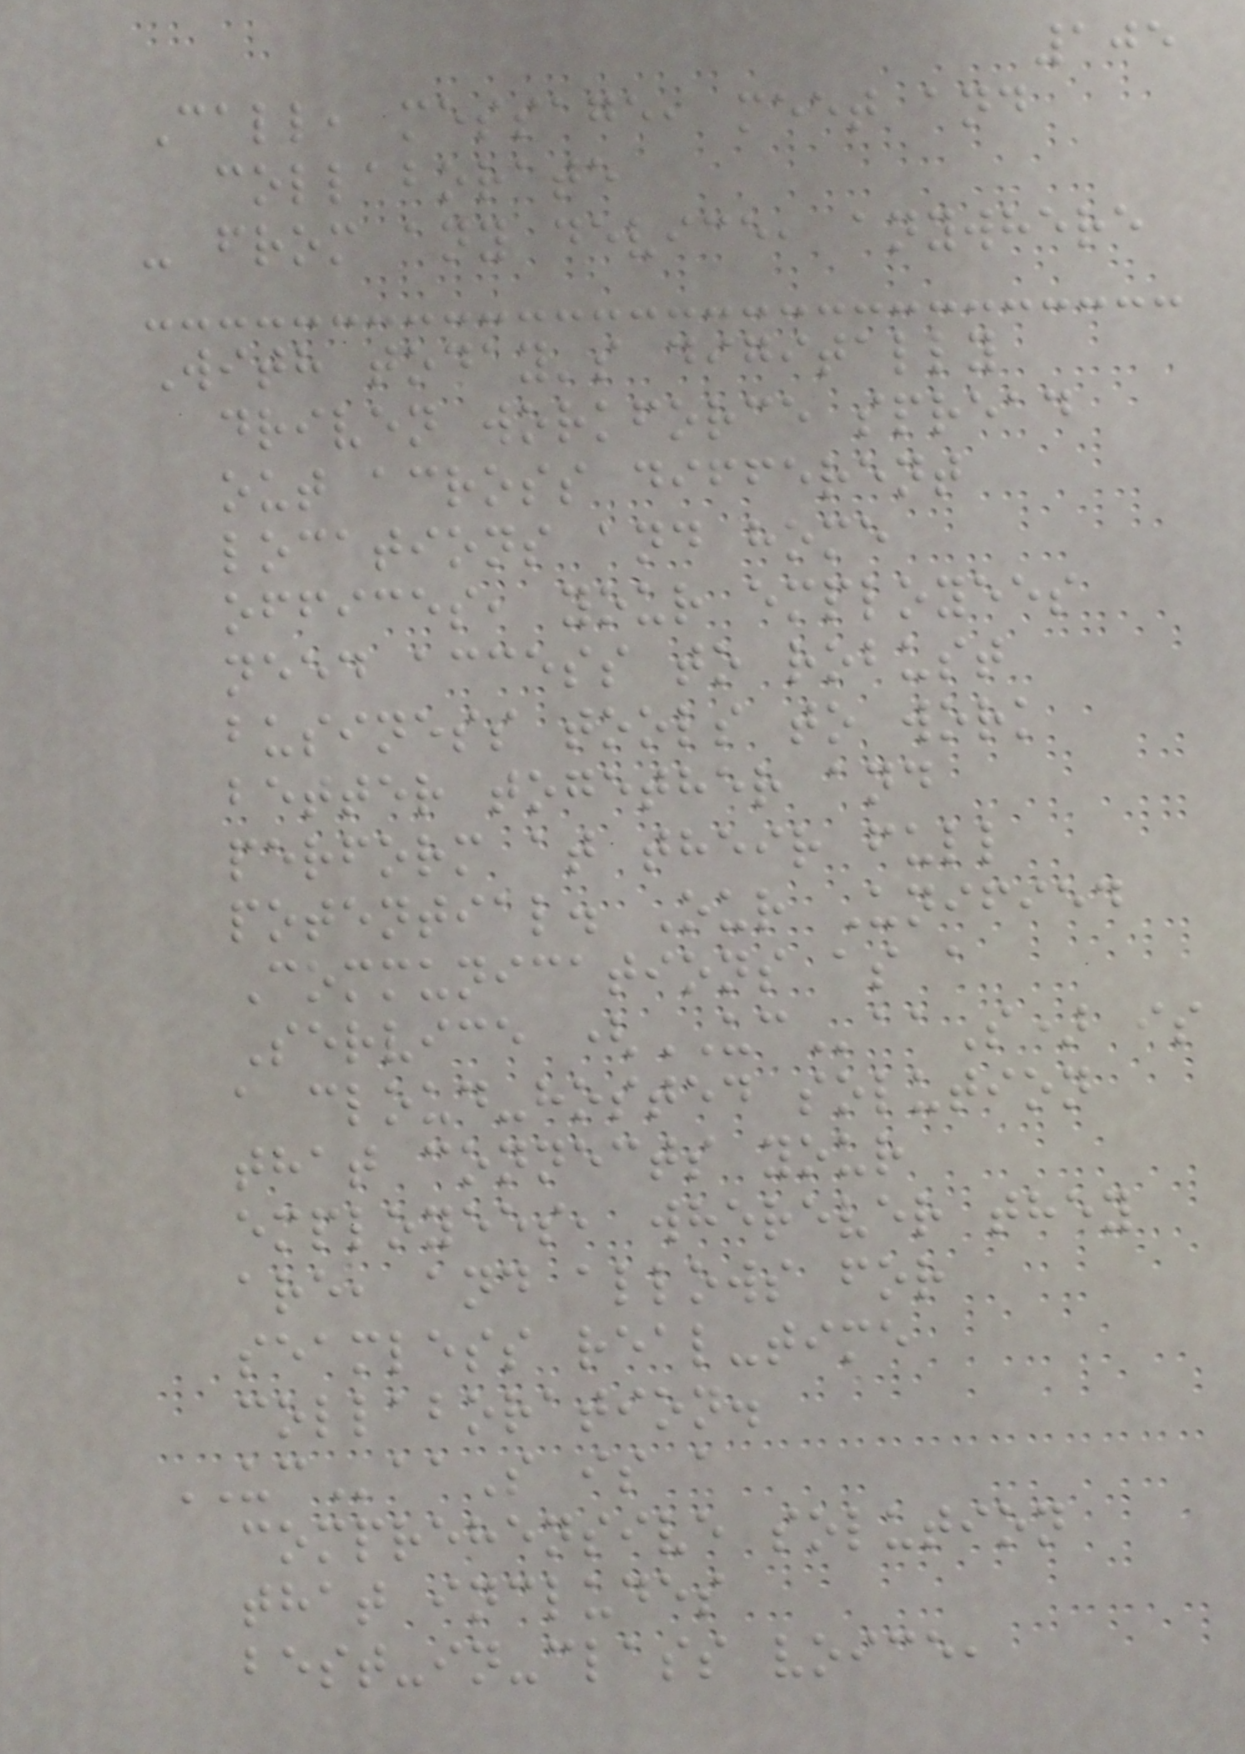105
Call, message, meet and
collaborate
- from any device, anywhere
With today's digitally
driven workforce spread
out across different
locations and home
offices, your employees
need access to robust
business tools to work
better together and
perform at their full
potential. Our Unified
Communications as a
Service (UCaaS) is
a cloud-hosted solution
that connects your
employees, wherever they
are, and allows for
seamless real-time
collaboration.
UCaaS is a
comprehensive solution
that includes
best-in-class voice,
